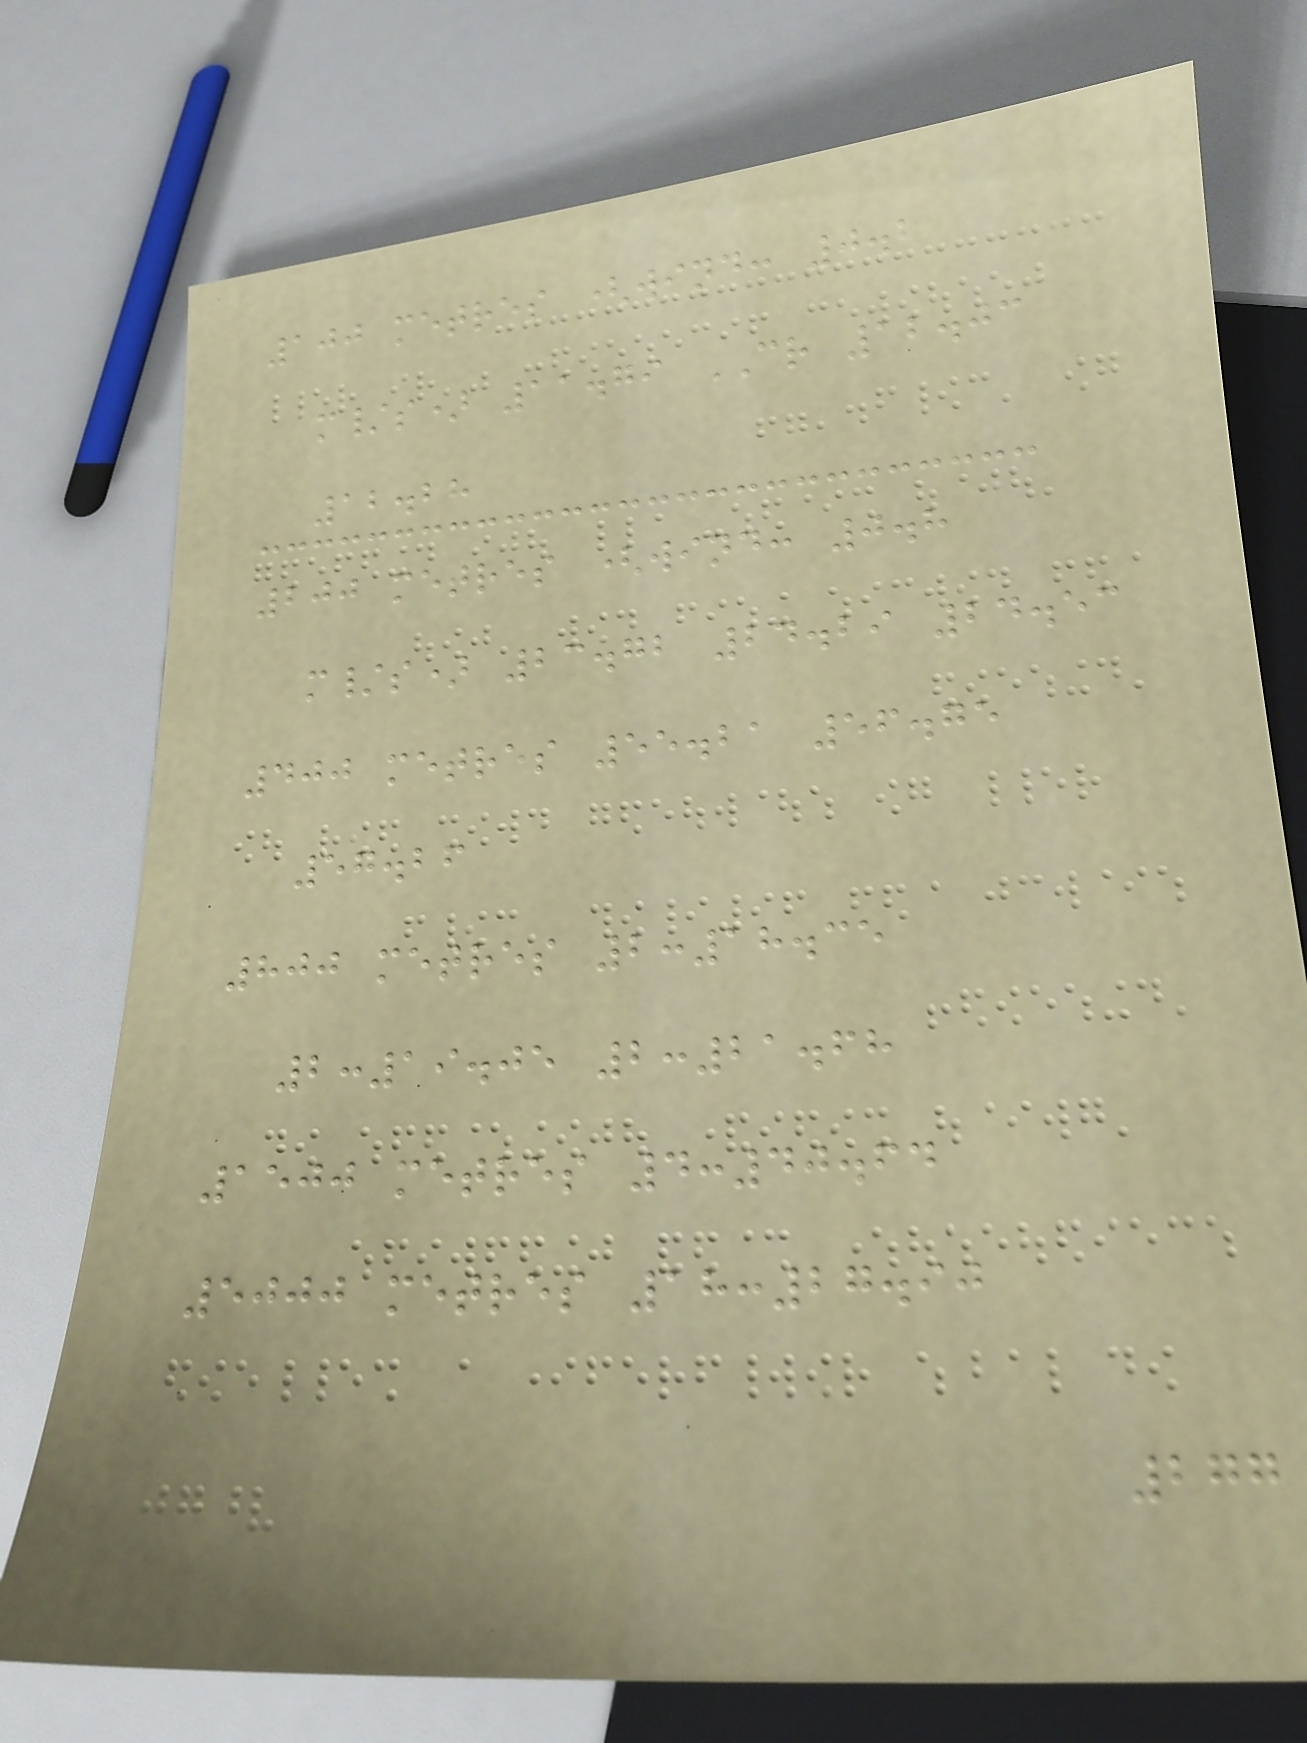100 metres (wind: 0.2
m/s) 11.79 CR 12.03
12.28
200 metres (wind: 0.8
m/s) 23.72 24.29 24.53
400 metres 55.21 56.75
57.26
800 metres 2:18.35
2:19.05 2:21.68
1500 metres 4:40.64
5000 metres 18:27.90
277
